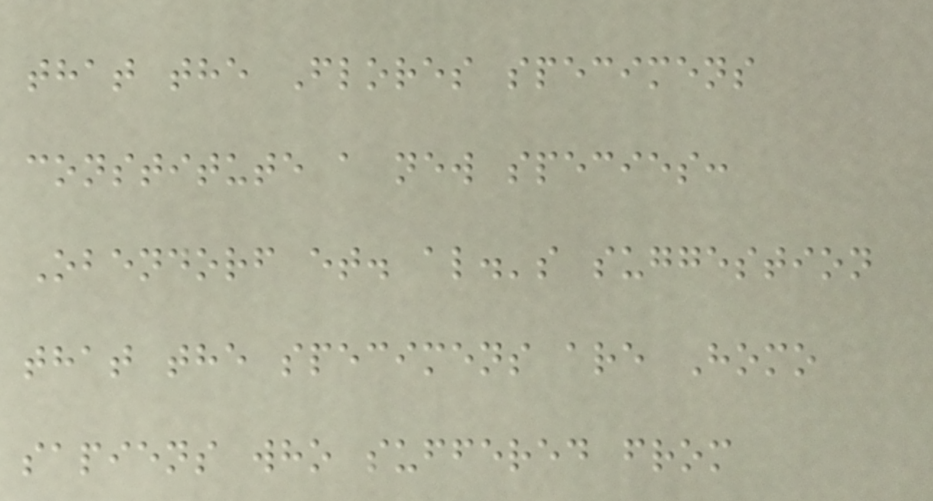that the Flores specimens
constitute a new species:
Obendorf et. al.'s suggestion
that the specimens are Homo
sapiens who suffered from
